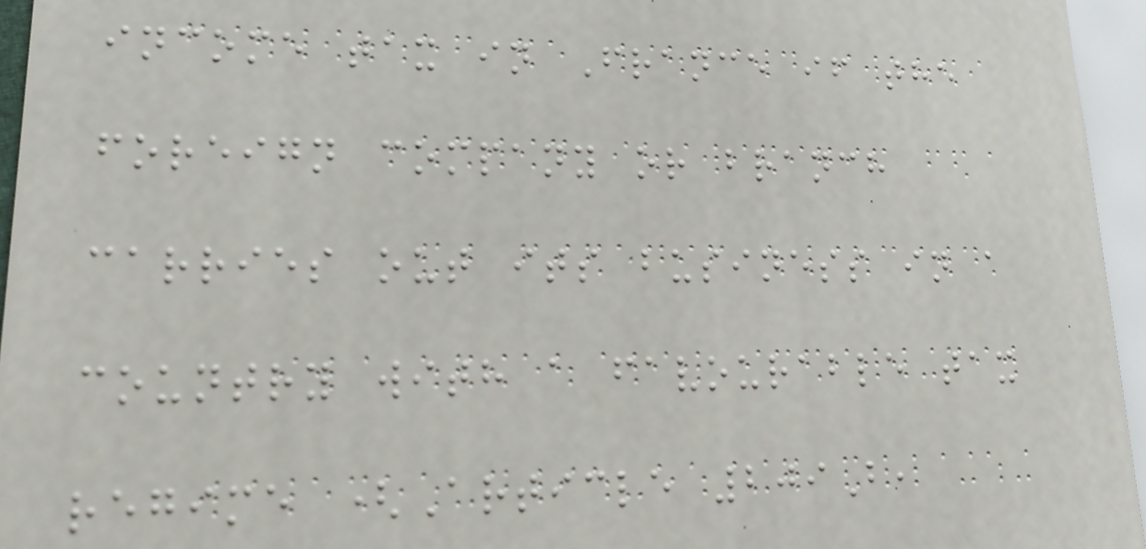income tax in France if the
foreign company or branch
carries out its business in a
country with a favourable tax
regime (Article 209B,
